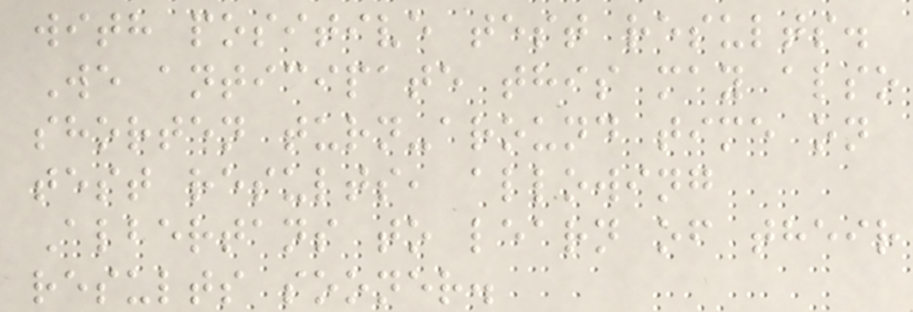with positive test results.
We anticipate this may also
shorten turn-around time on
test results, allowing
Albertans to learn of their
results sooner.
